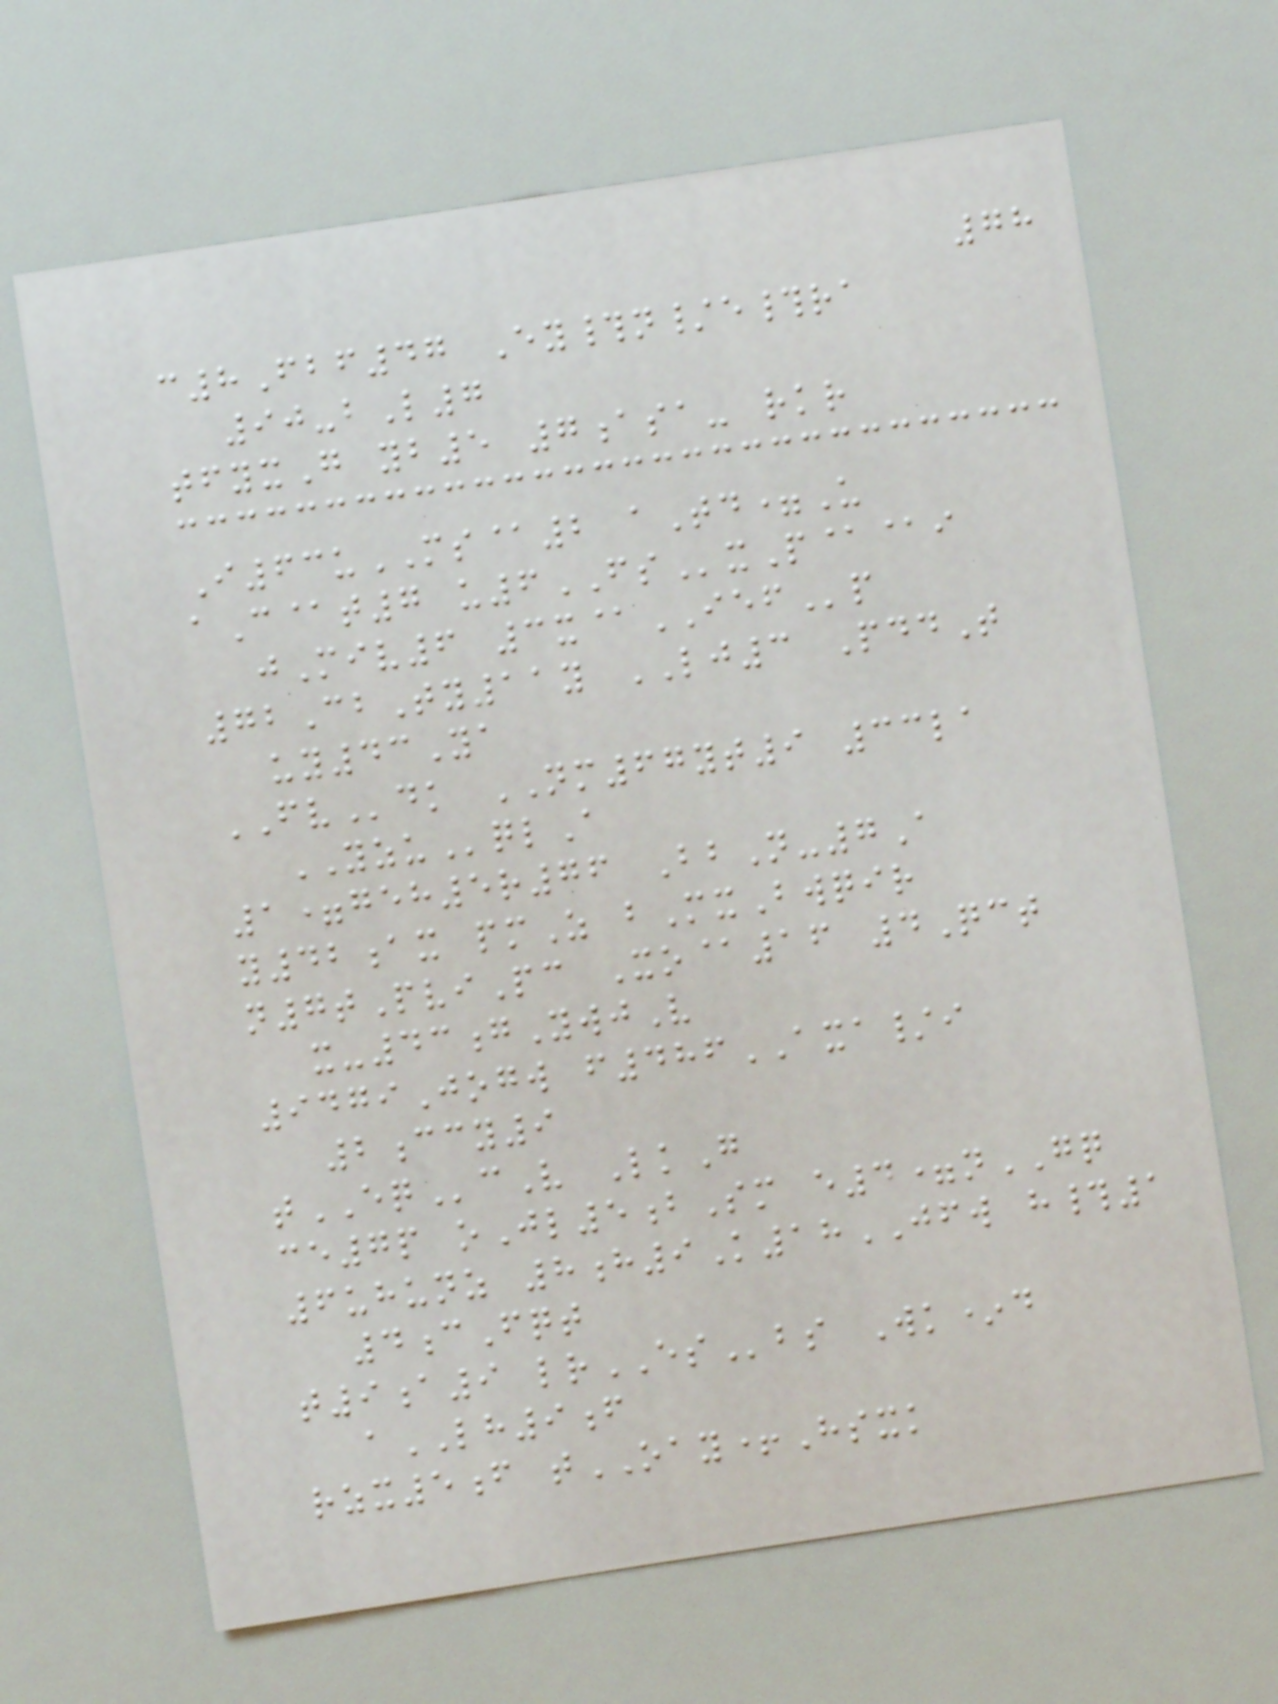78
c8Fbf47 Ey#n/e#ra
90-bL7
tfyxG yb5 7asa- rkr
I63uMS@2 aTd=U
aC@t7 u6FSxP@@i
jMiv6 3x@IEFp
72CbTy11y LJ3 PddT
uy43Ya
FVdk NM67yt9 33la
YZUqlA
1=geh5r76 BbN-7A
y42ax pmZ bMxBwqir
n7tPviPc Xo@16 4Qct
x-43gYwjV
9479Jogw f486AXA/i
2ccy9
tEQcV LkG
ce7p oJl5bSm e4=nGQ
6uhunz 8h9K18JFW h#1
4cFqt
t9a9 lrESbs Wk*d
aLH9f
rzx5f tOAY+Hsxk
